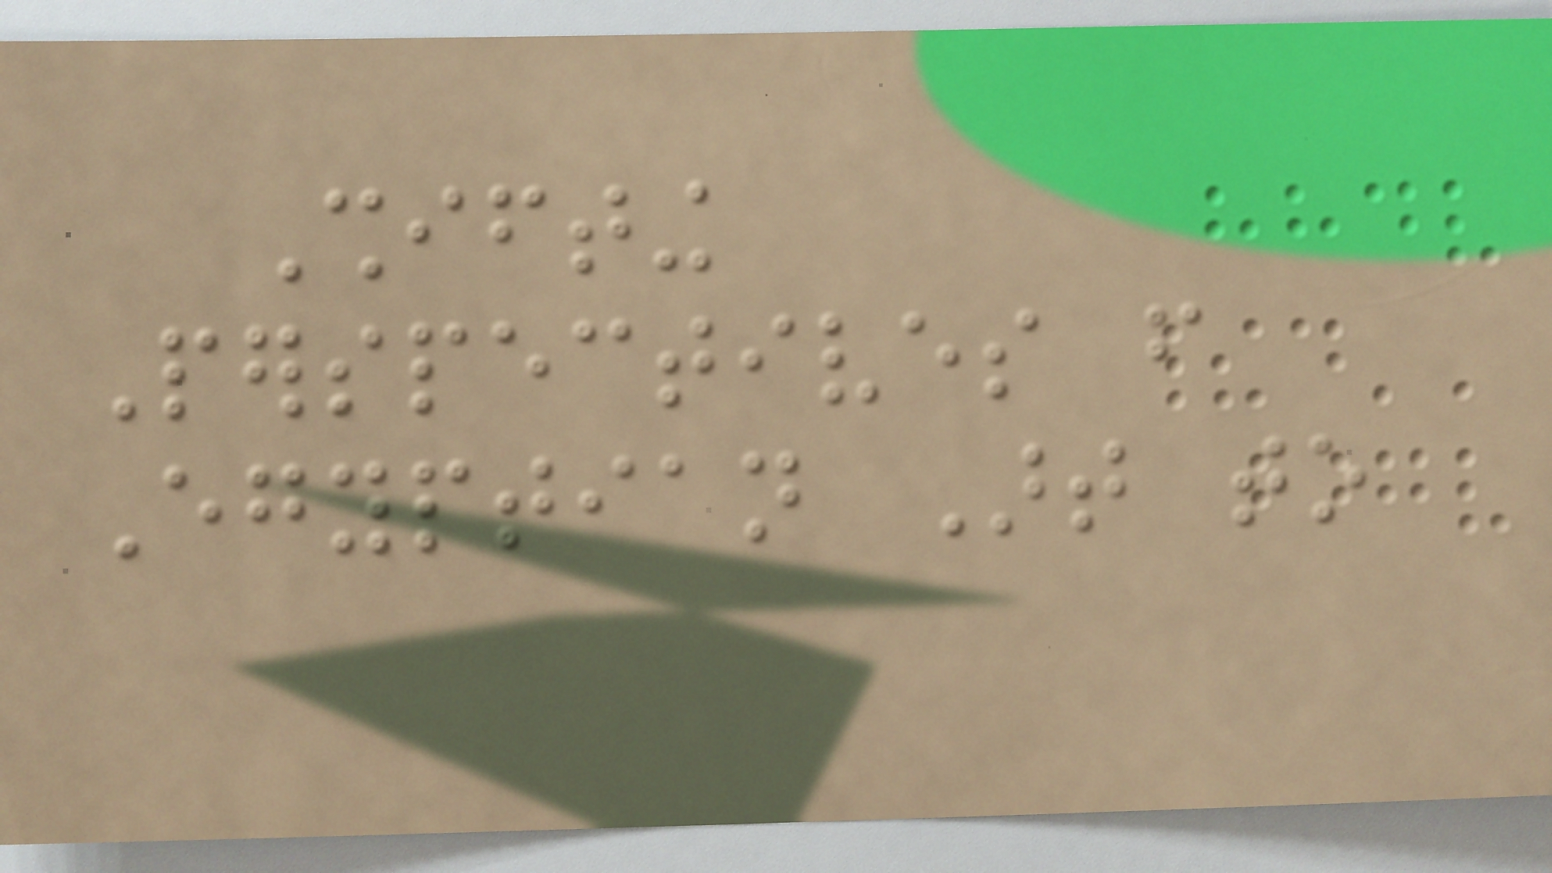Shifting
Perspectives from
Egyptian Art to
